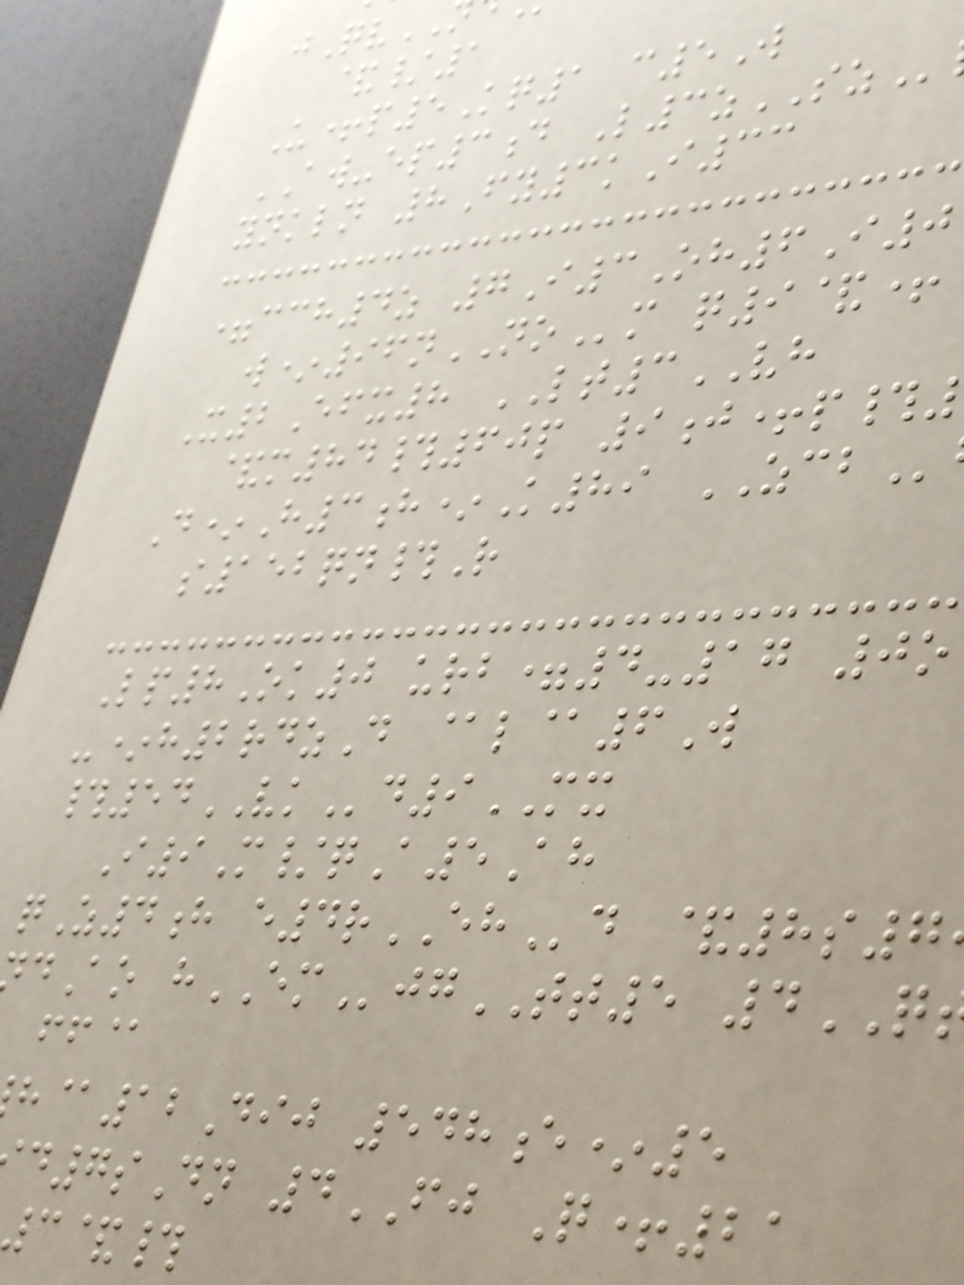&/1
U+p5Kq1 c5W
AW-ep3d L3zSZ
ynkln 8Fy3kI33
=cch4z 7I3Oh6I0
w*96nNOm q9&+
X2Efx8 LT3VH
&m84#60p 9j+p#
D*H3h*K89 ZCB
s152qn#R
Lp8Ok0 urb=4-17 0o
-*h2rdzD @l@6W
#54VKd9MX
I9M/qA5Ah
qZ4h e4rEHd &8s7
dAo hEMjgTT5 4
ff@
@12Dij 548e*5
d7sDn 4FJ Q+21
3&#
